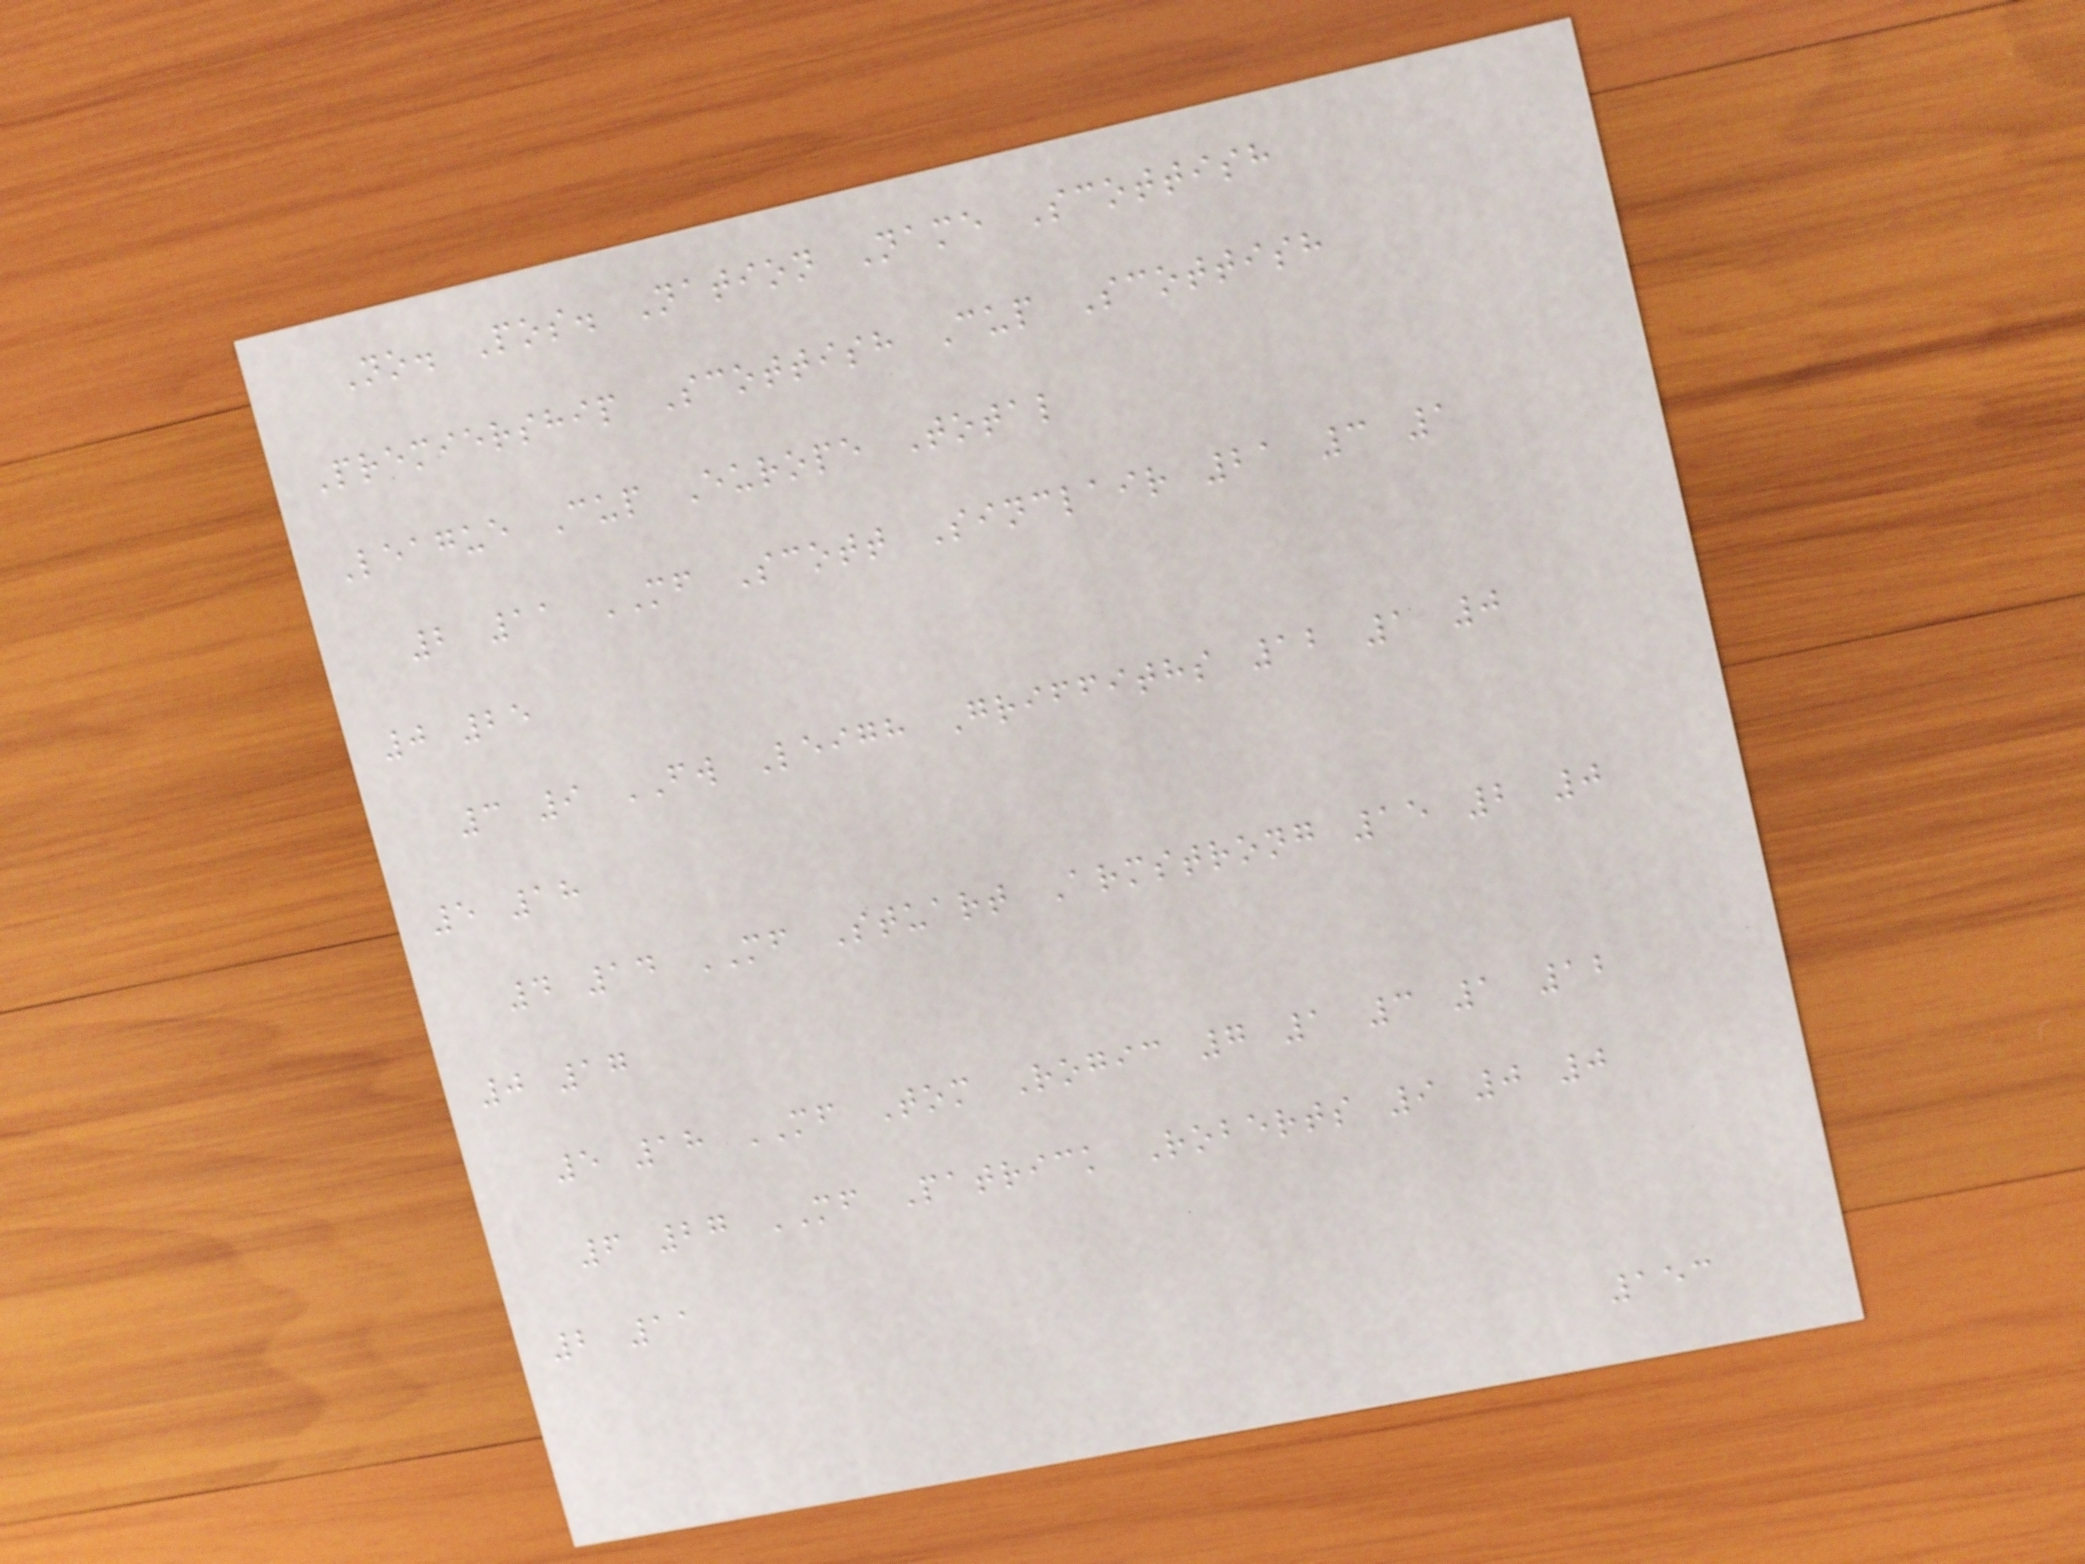No. Pos. Nation Name Scottish
Premiership Scottish Cup Scottish
League Cup Europe Total
2 11 MF Scott Sinclair 21 3 1
0 25
3 9 FW Leigh Griffiths 12 1 0
5 18
4 14 MF Stuart Armstrong 15 2 0
0 17
5 18 MF Tom Rogic 7 1 3 1 12
6 27 MF Patrick Roberts 9 0 0
2 11
153
